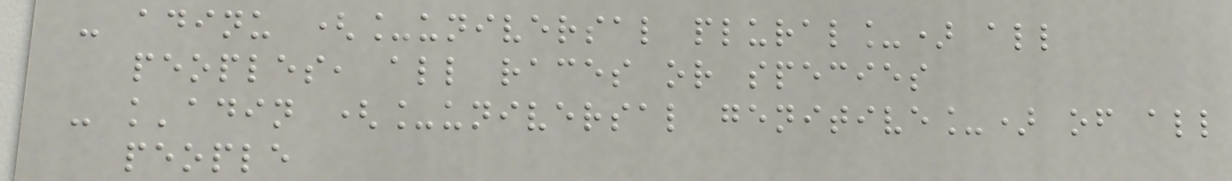- adinu (_universal plural_) all
peoples, all races or species
- k'adin (_universal genitive_) of all
people
